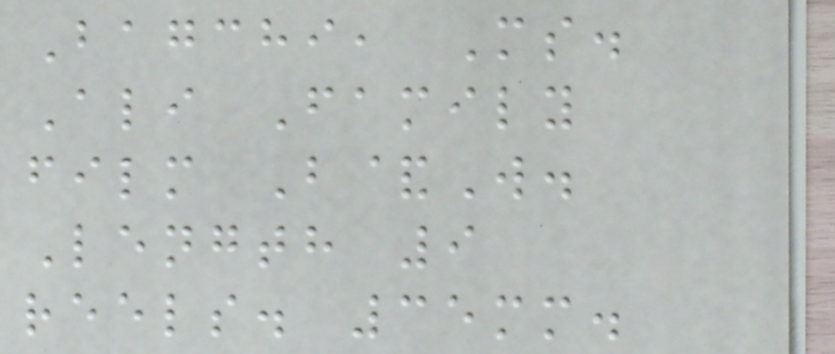Bagchi, Ms.
Ali Family
film B&W.
Length 9
reels. 35mm.
